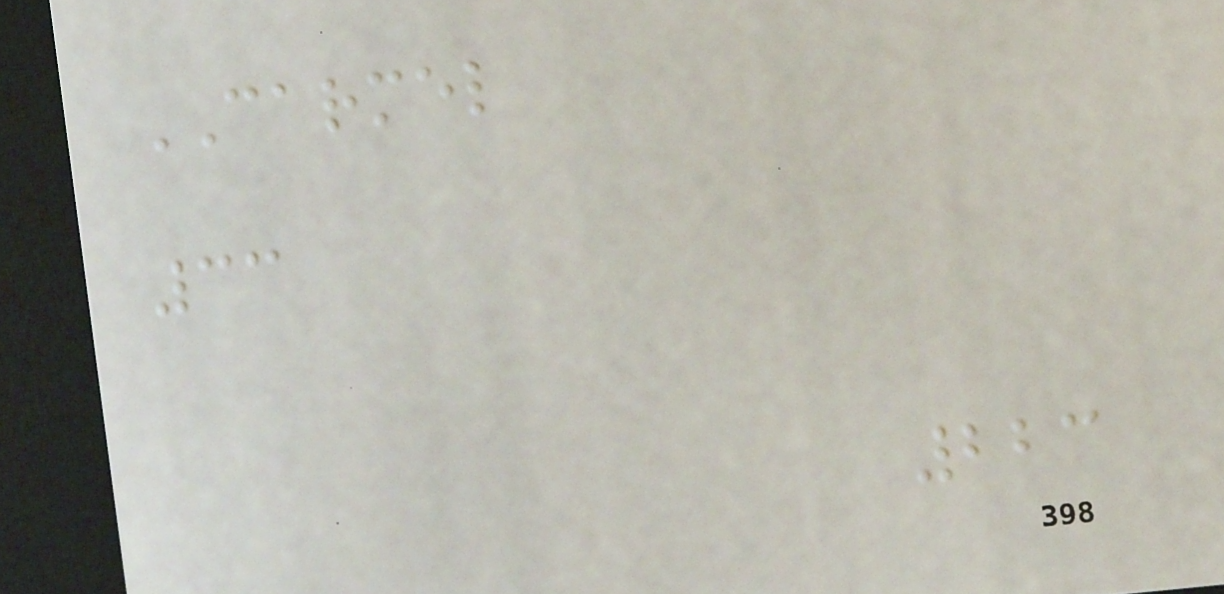CARMEL
33
223
